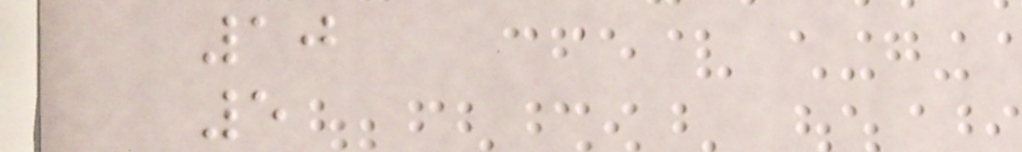10
5
